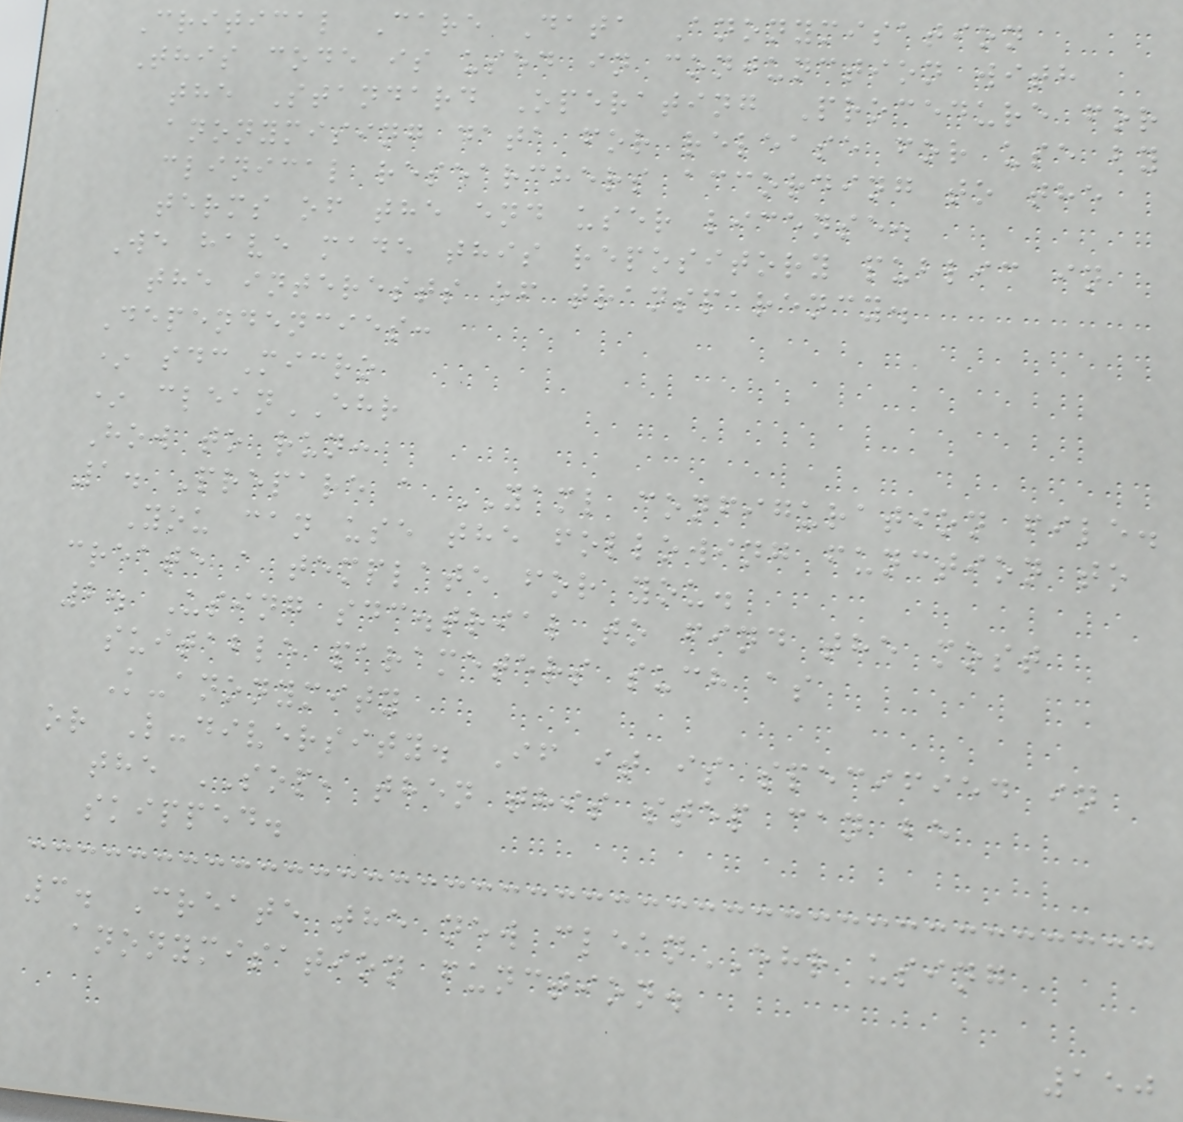Critical Care Data Anonymisation
This code is used in conjunction with
the Standard Operating Procedure for
anonymising data for release for use by
clinical researchers according to the
terms of the end user license.
We have made this repository public in
the interests of transparency.
Dependencies:
* sdcMicro
* cleanEHR
How to run:
1. Prepare a YAML configuration file.
You can use the following function to
create a template for you.
2. Using sdc.trial to find the most
suitable parameters such as
K-anonymity
or L-diversity. If it is specified in
the SOP, then this step can be
skipped.
3. Create the new cleanEHR using
anonymisation function.
150
